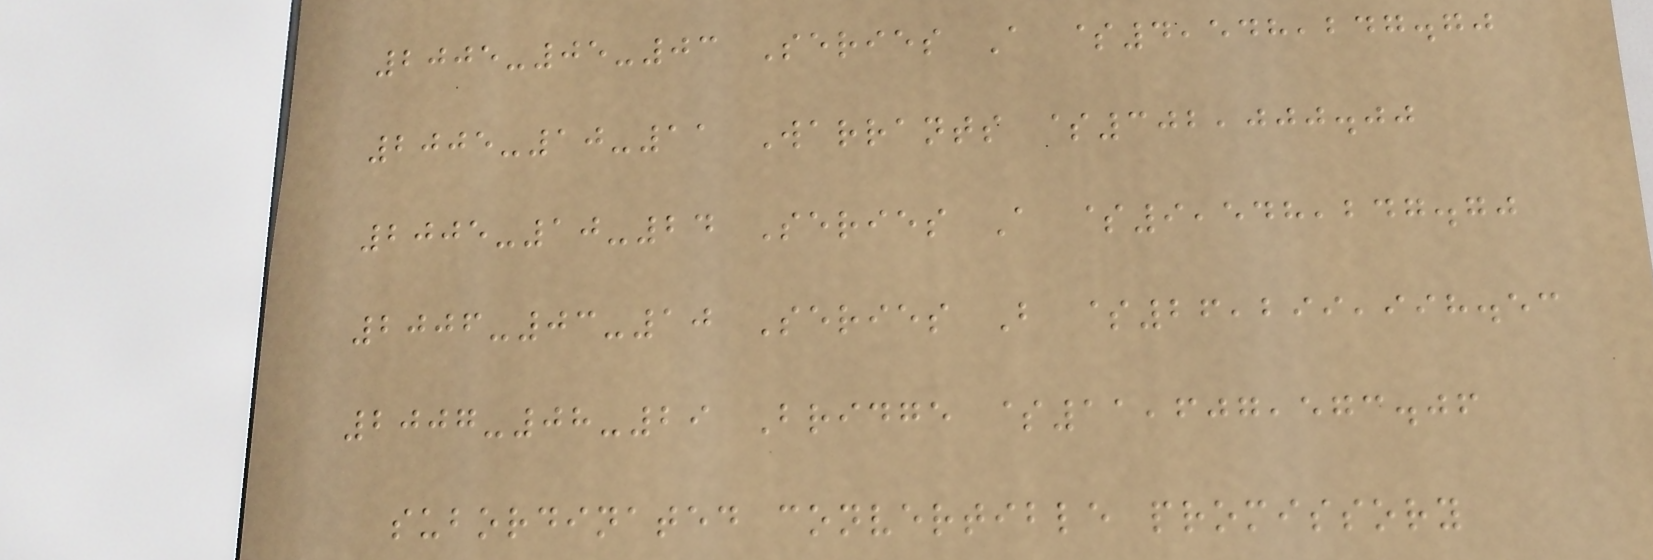2005-05-03 Series A $4,548,247.70
2005-10-11 Warrants $302,000.00
2005-10-24 Series A $9,548,247.70
2006-03-10 Series B $26,299,998.53
2007-08-29 Bridge $11,607,573.06
subordinated convertible promissory
